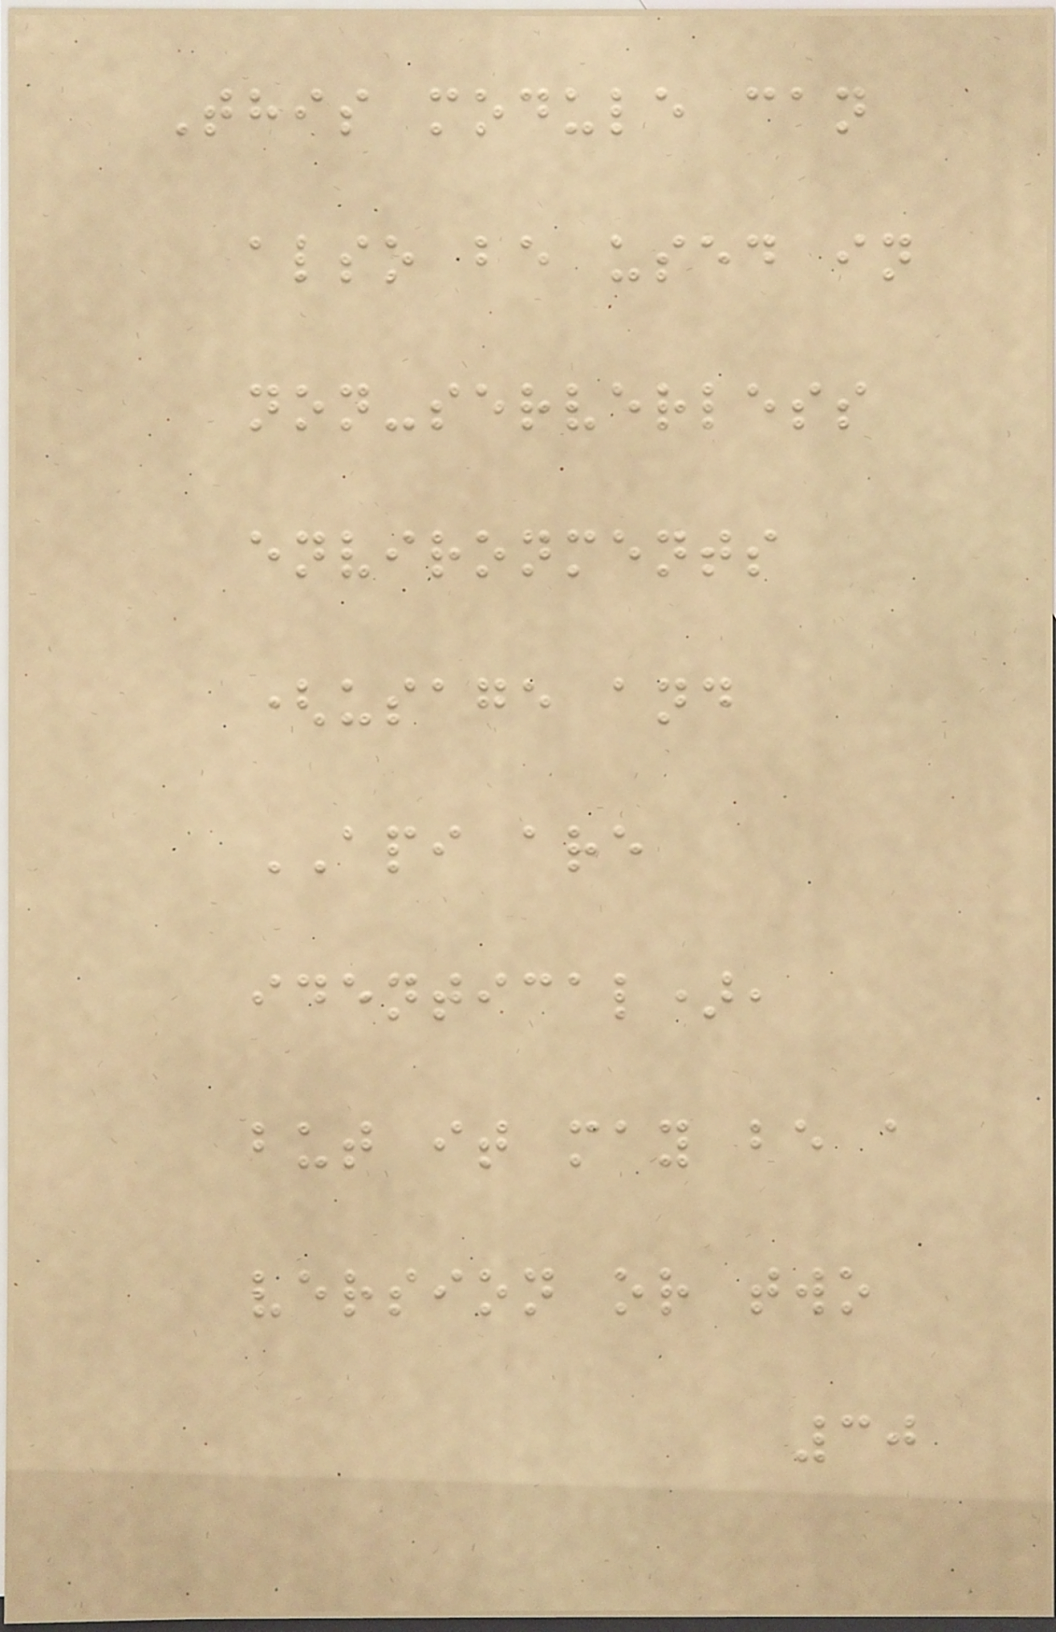This module can
also be used in
non-serverless
environments
(usage and
API are
identical),
but it may be a
version or two
30
